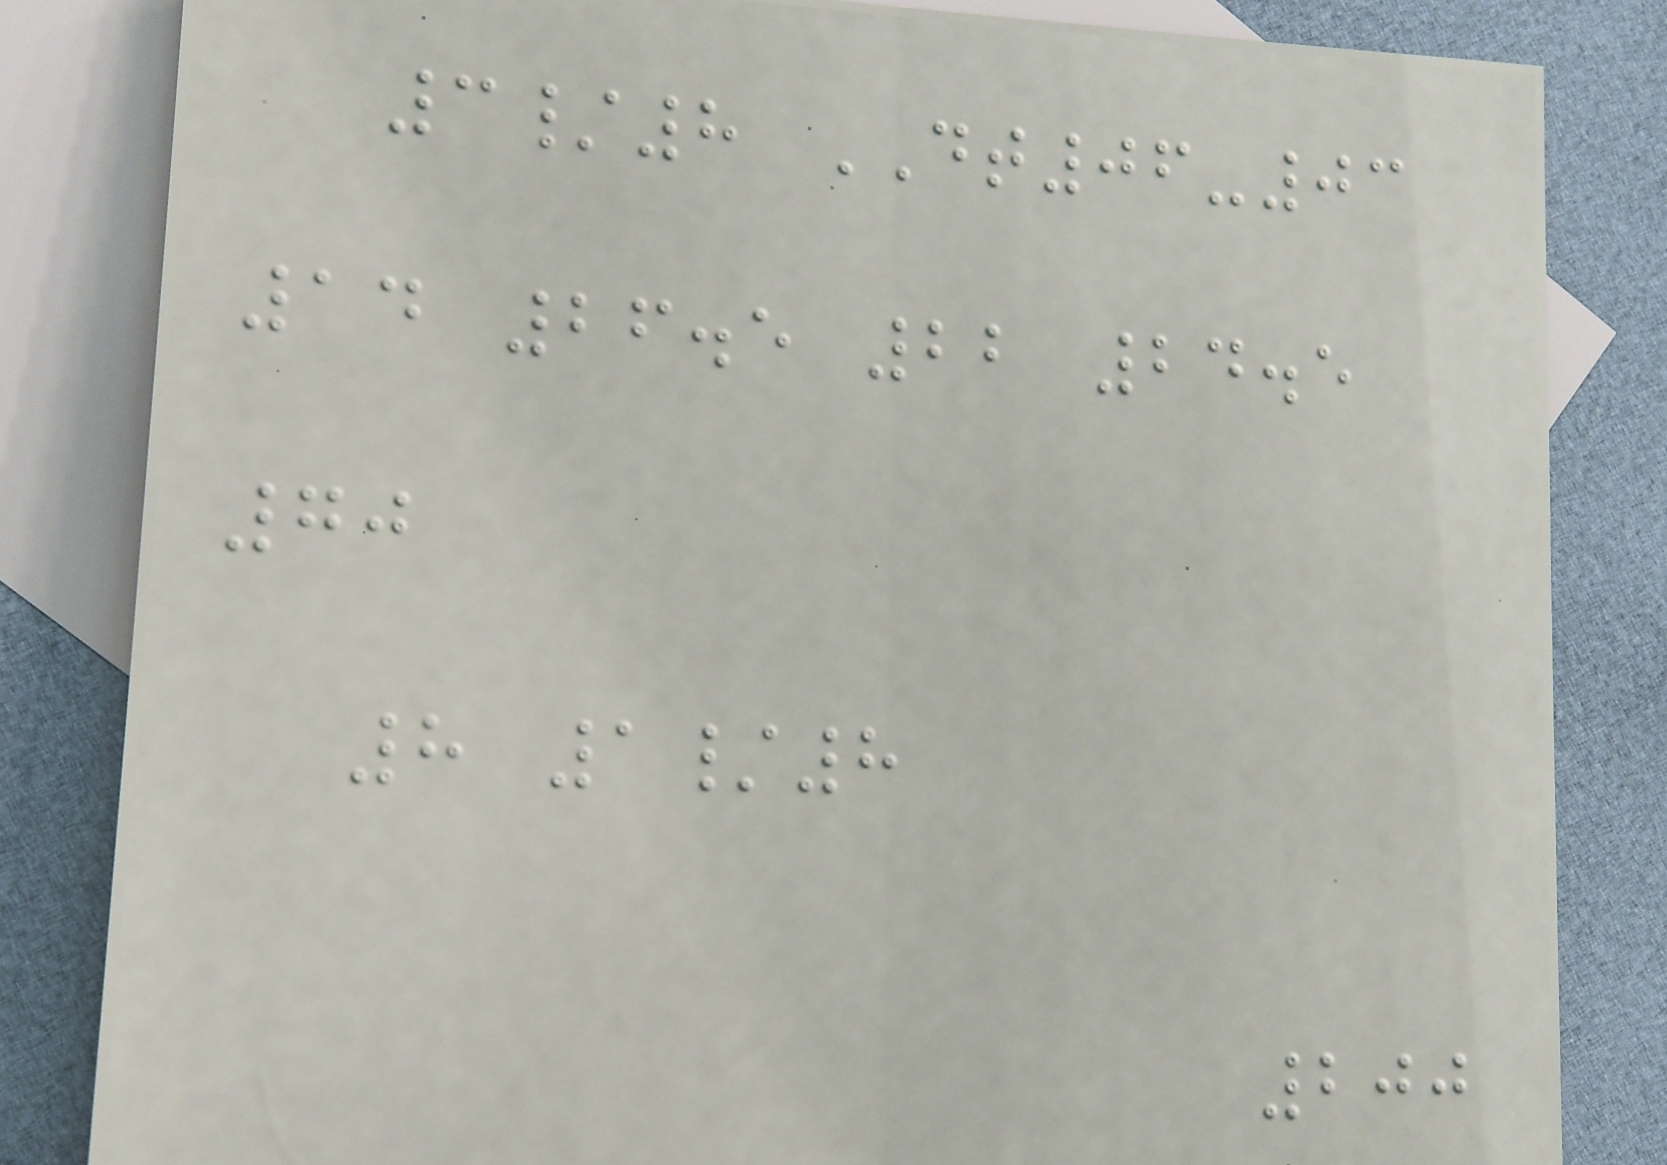3/8 DT06-03
14 26.5 22 24.5
70
8 1/8
200
